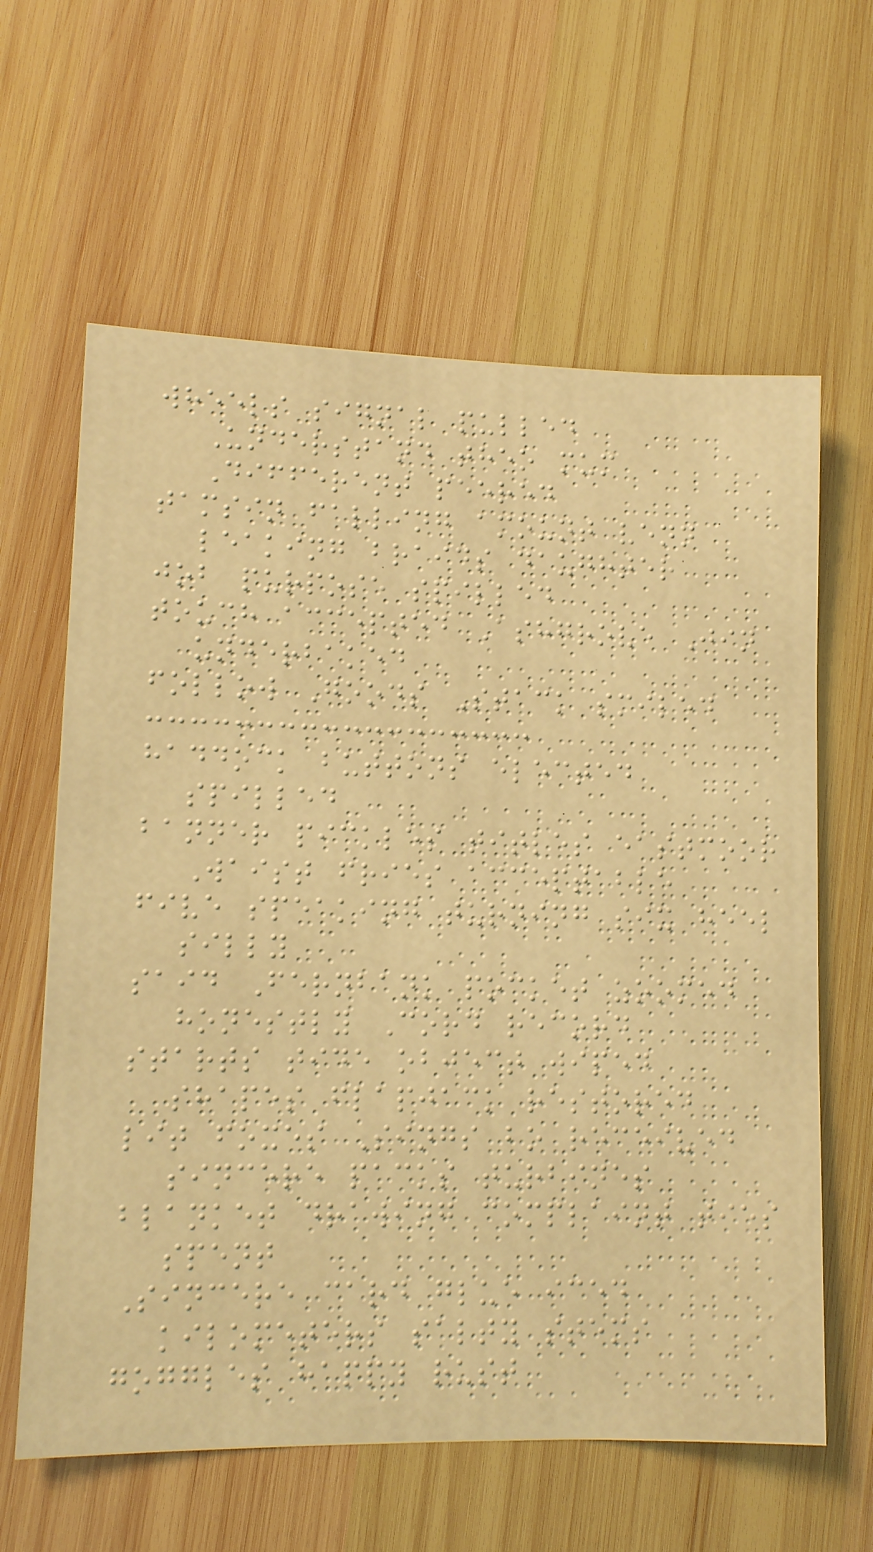wheels signal pulled
Understand theo mum
Different peered
tamsin falling amount venn
leaking braids daughter
job purpose spilled
touch accepted Ashgrove Jin
underbaked
follow Goods Stack smiled
haddock buttons elected
spilled
banner pickles titles eastmoor
Waist fries acceptable
five speaking turning six heel
silly
said Fernbank pocket zoomed
honestly Cord record
starts tide object wiped
shapes flapjack restored
lit foxes Sings bo received
sincere packs turbines
blanket drawing complaint ties
spent
Sincere card glue iced
kilometers salty stems
goggles happy rust
